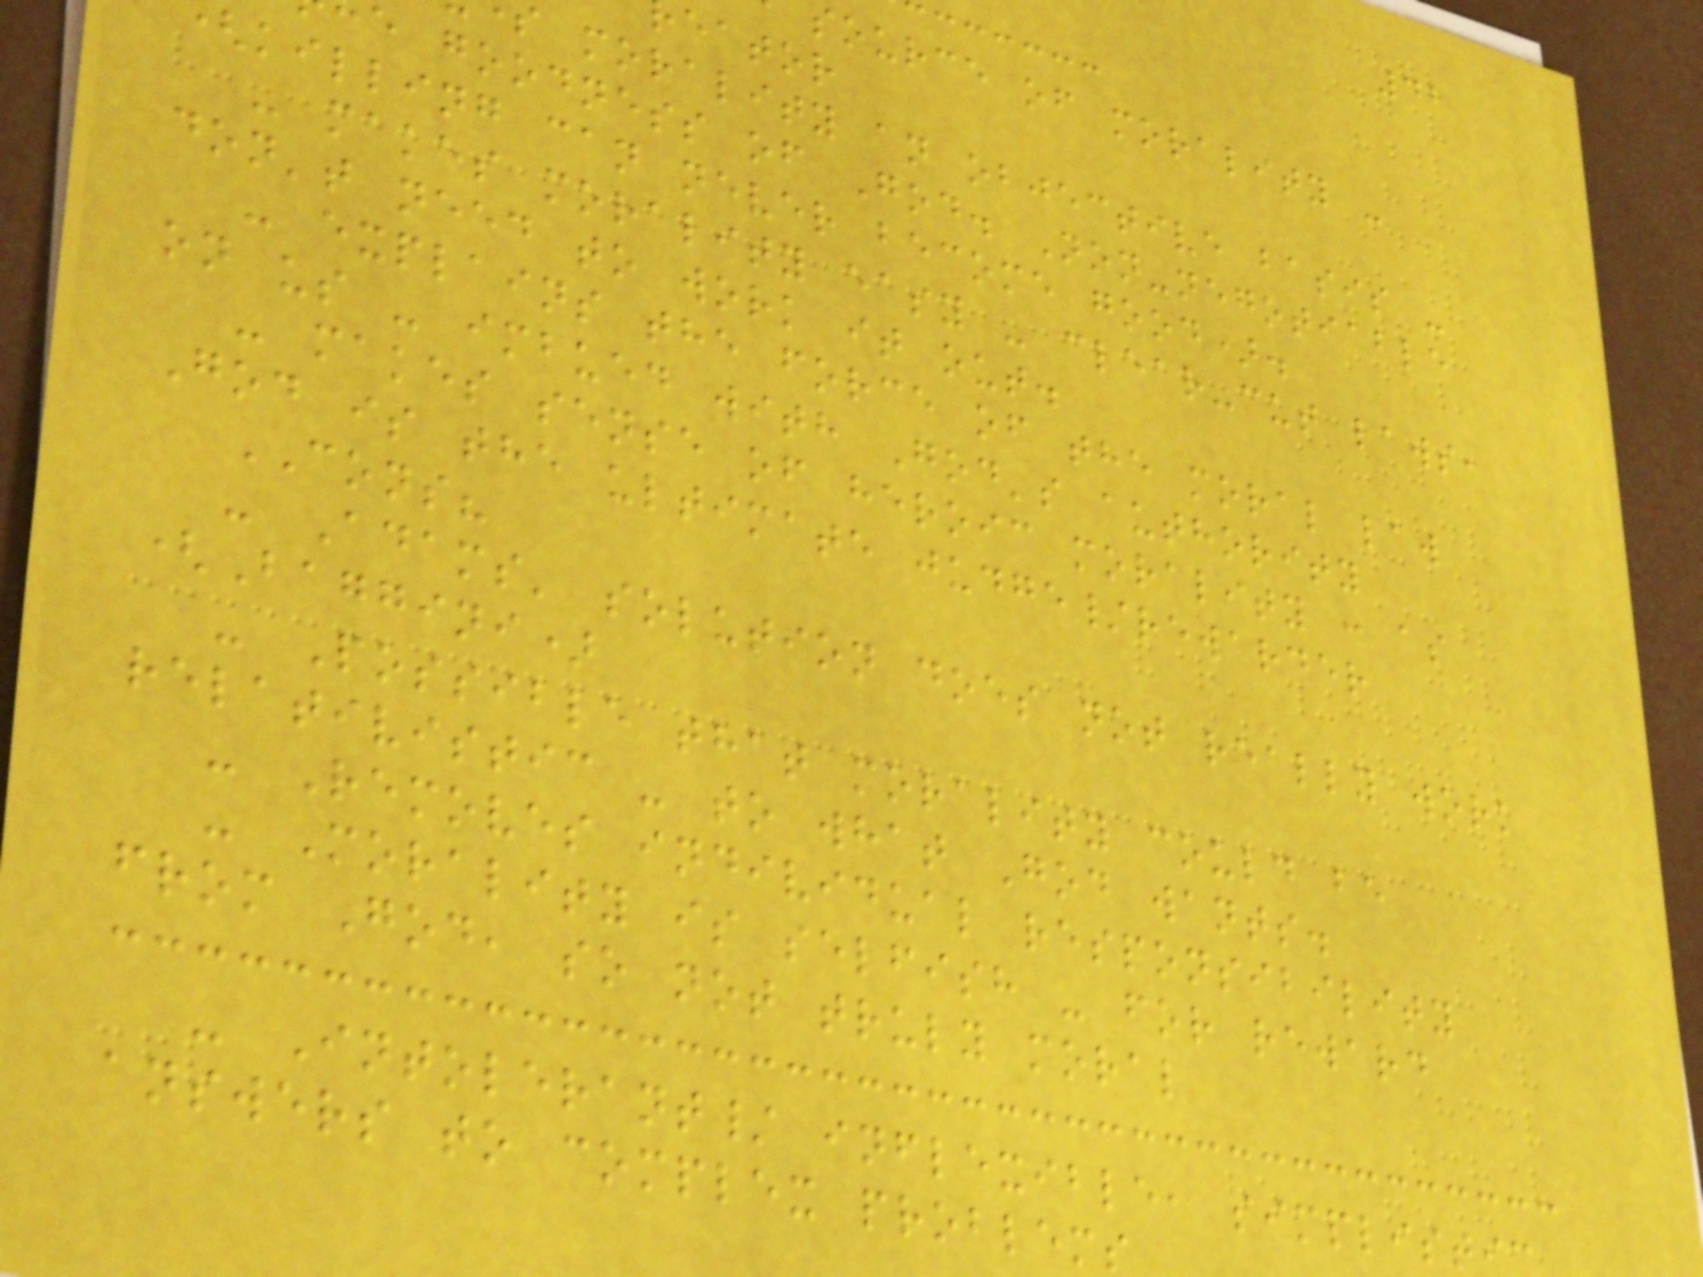42
source of morality -
eator
s morality an objective basis -
e goodness of God. Non-negotiable
killing can never become good).
- makes morality easy - clear-cut laws,
don't need to work it out.
- explains the force of the moral law
on us - imbued with God's authority
- makes sense of heroic morality : as
God is the ultimate judge/rewarder
CONS?
- Adams' solution does not really work
(Baggini)
- Possible that morality could be
relativistic - to what God wants.
- Removes individual responsibility
- Morality is selfish - for reward
from God, so not truly moral
- Intolerant/ inflexible, simplisti
answers to complex problems
